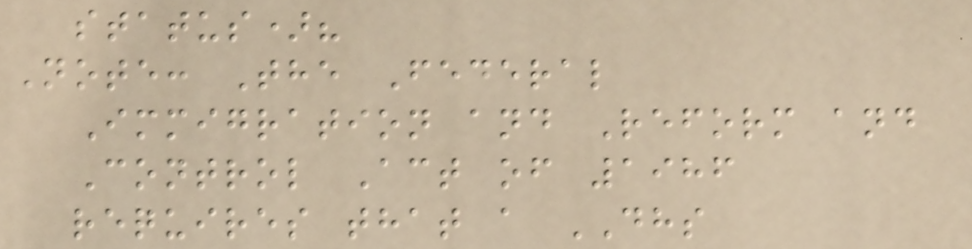status)?
Note: The Federal
Immigration and Reform and
Control Act of 1986
requires that a DHS
